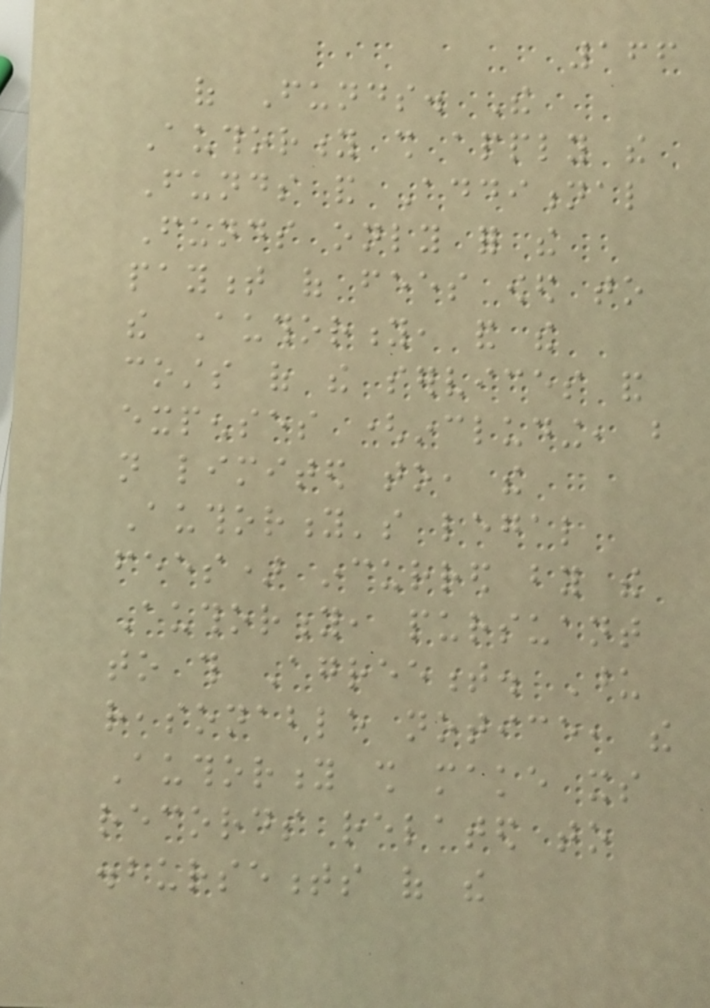166
of Funds. The
Authority shall apply the
Funds and Additional
Funds only for the
payment of fees owed to
the Authority, and the
costs of the services and
expenses (including, but
not limited to, the
Authority's legal
fees) incurred by the
Authority, pursuant
to this Agreement. Upon
reasonable notice, the
Authority shall make its
records related to
disbursements of the
